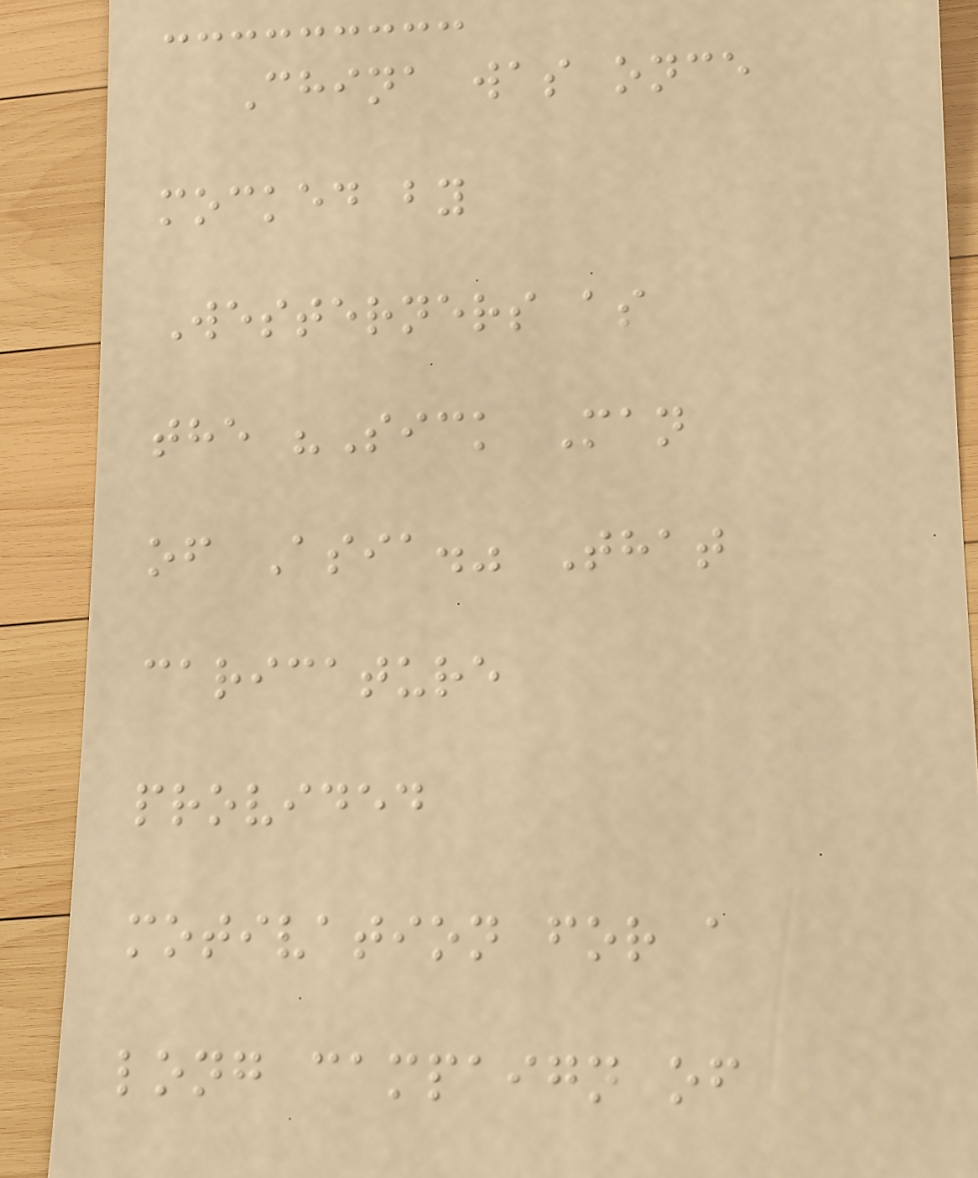China was once
mocked by
Westerners as
the "Sick Man
of Asia." That
caricature
provided
motivation for a
long campaign of
